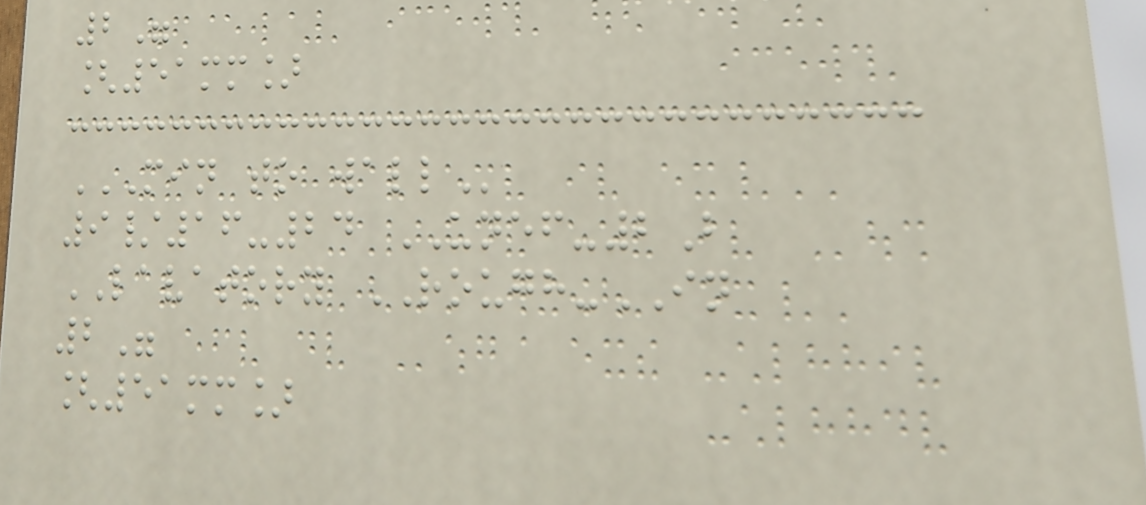2"
[51mm]
MIN TO WALL
9/16-24 UNEF-2B
LAVATORY ROUGH-IN
2"
[51mm]
